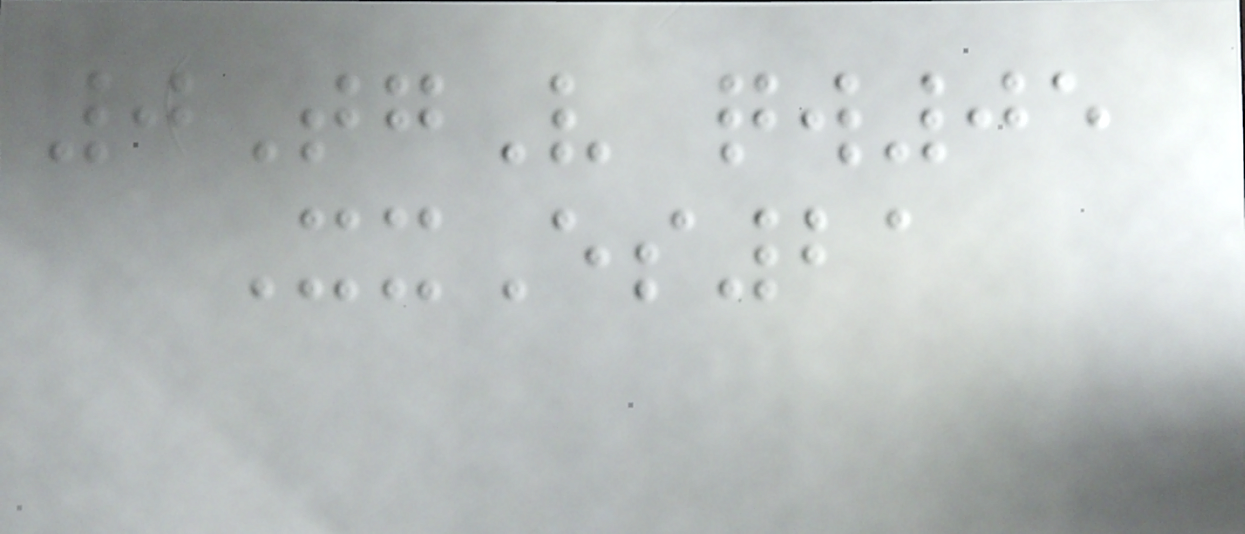0TgV qw05
XxEs21
